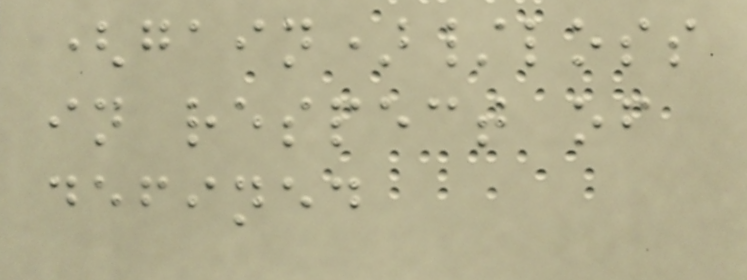(gain)/loss
in respect of
defined
